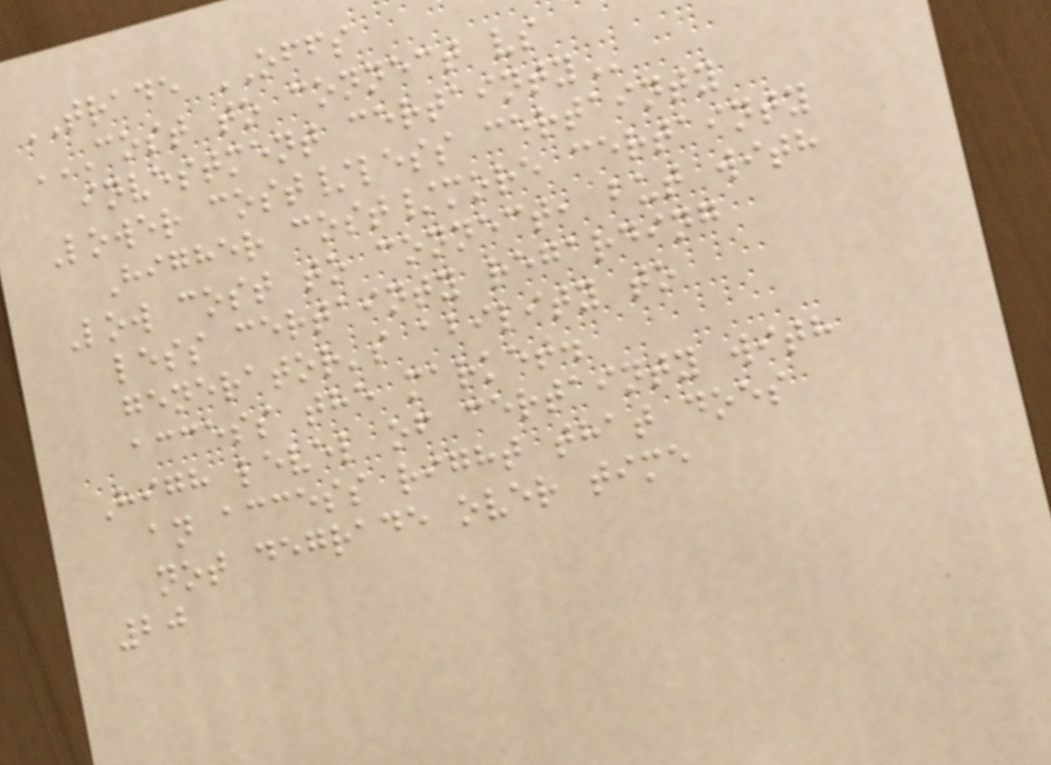TRADE OFFS
COST TO CONNECT VS
INVESTMENT CERTAINTY
Lower cost/less certainty
Higher cost/more certainty
Low cost to connect, but with
less certainty regarding
generator's ability to
access the market.
High level of certainty with
an access right that does
not degrade over time
20
